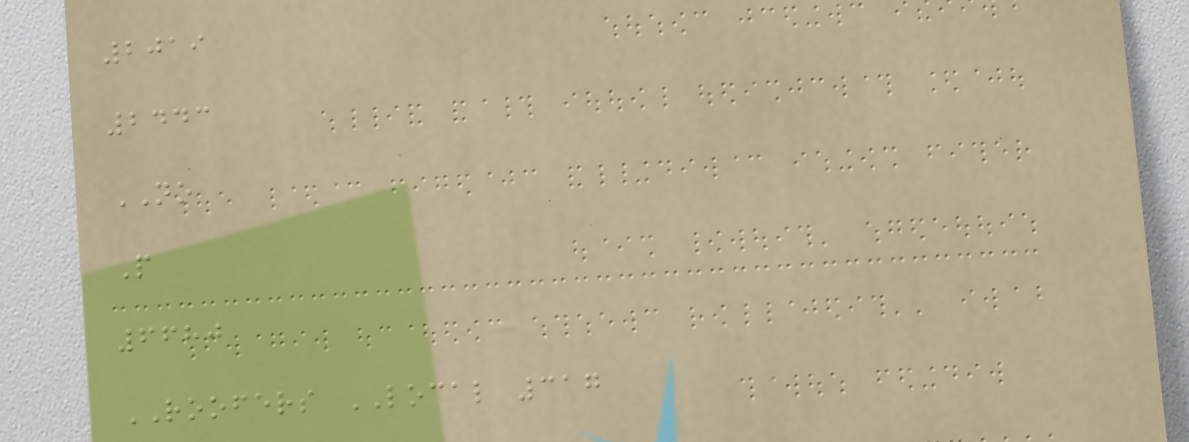2019
2443
NO
P
6680
ROOFERS LOCAL 317
